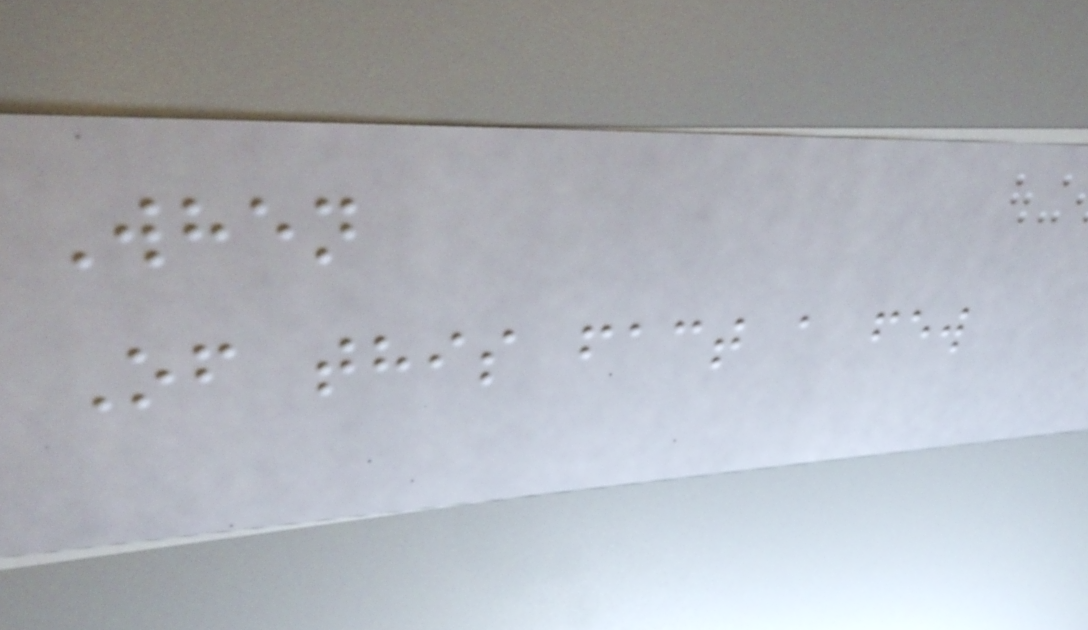When
Of this fact a few
